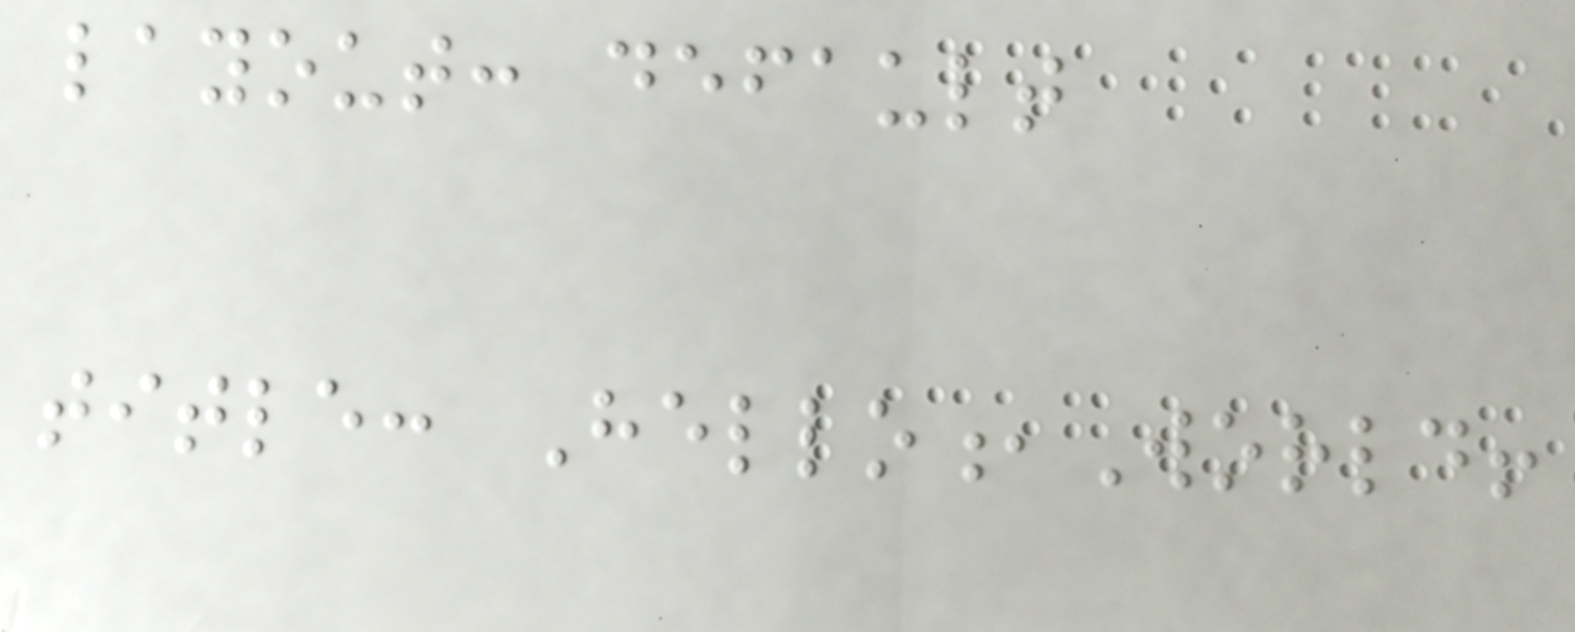layout: default
title: Hello,World!
